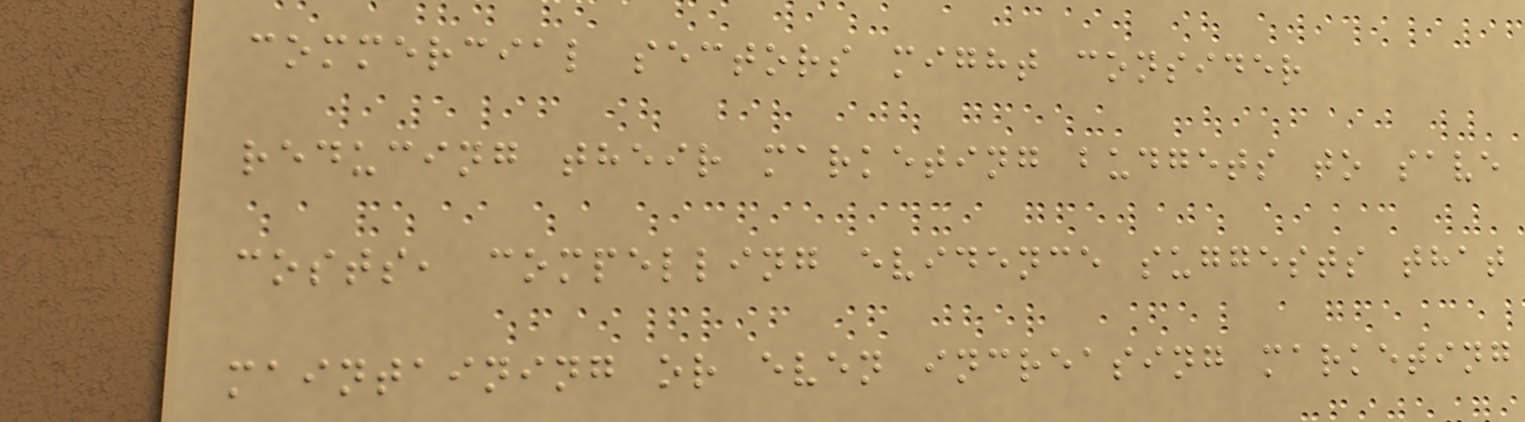commercial sectors might consider
reducing their marketing budgets to save
costs, compelling evidence suggests that
maintaining or even increasing marketing
